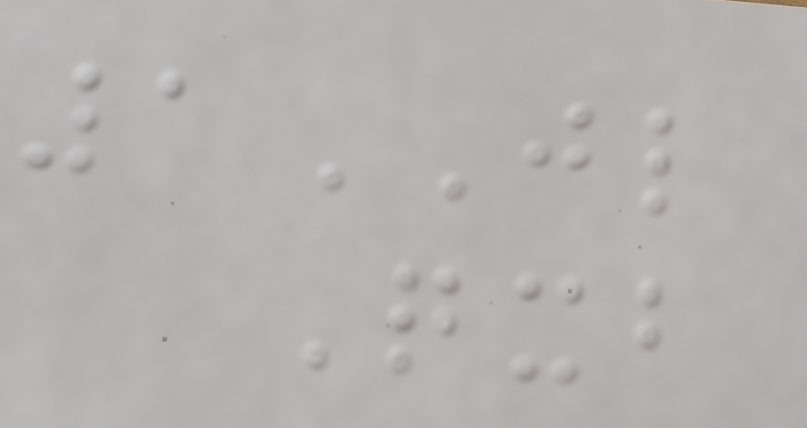1JL
Qxb
